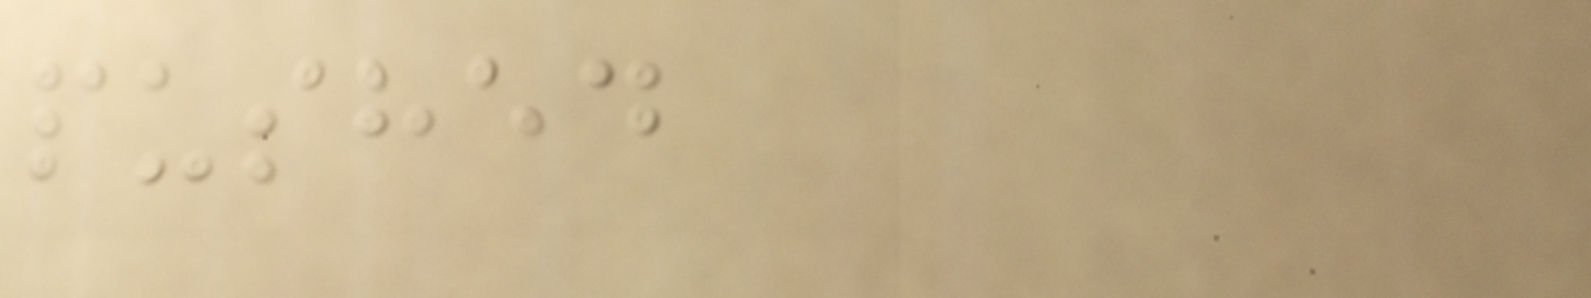pushed
